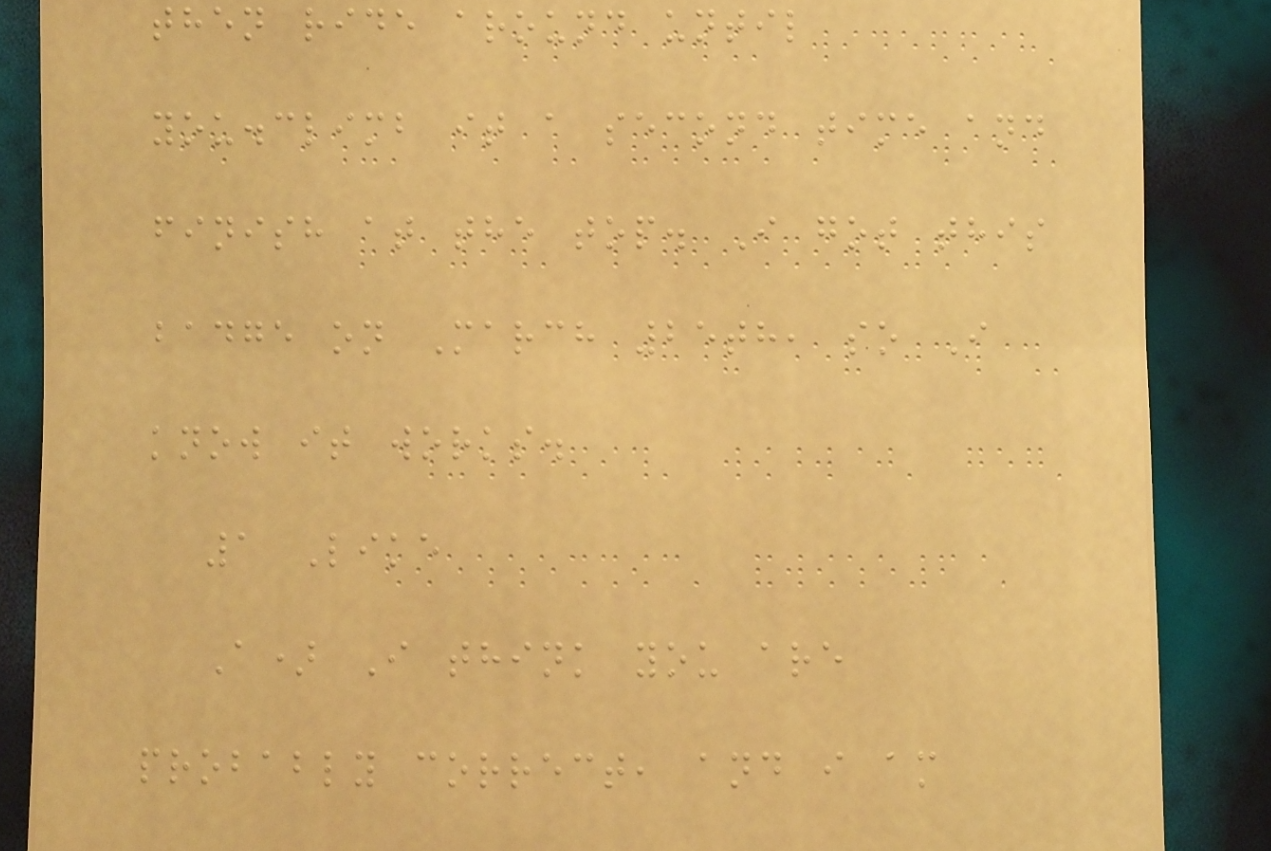then ride around until
you.climb it a second time and
finish at the top. I got this
badge on March 25th, so I
know it works.
1 Like
A) I think you are
probably correct, and i am
